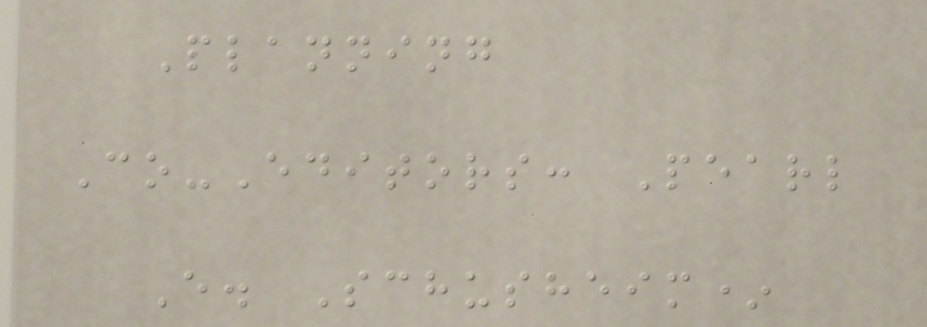Planning
Co-Editors: Pearl
E. Schusheim*
